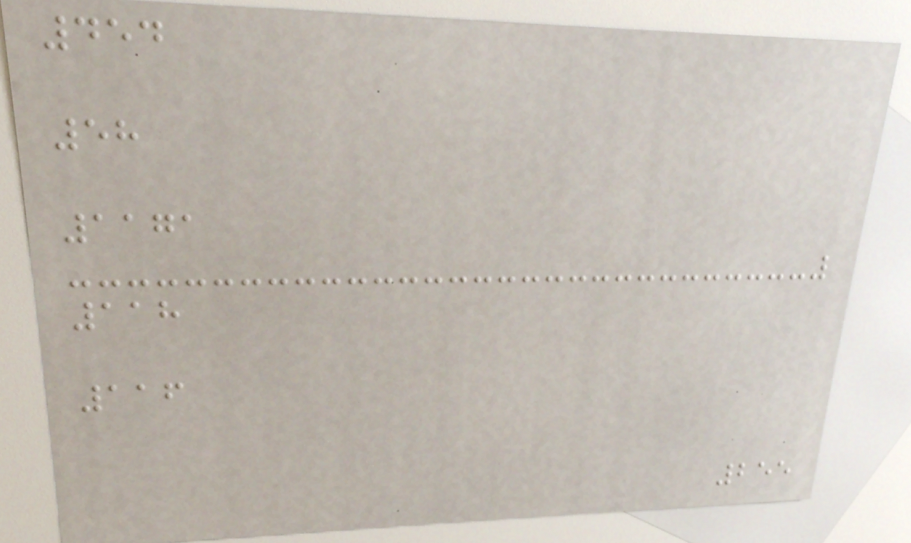454
58
1171
118
116
255
